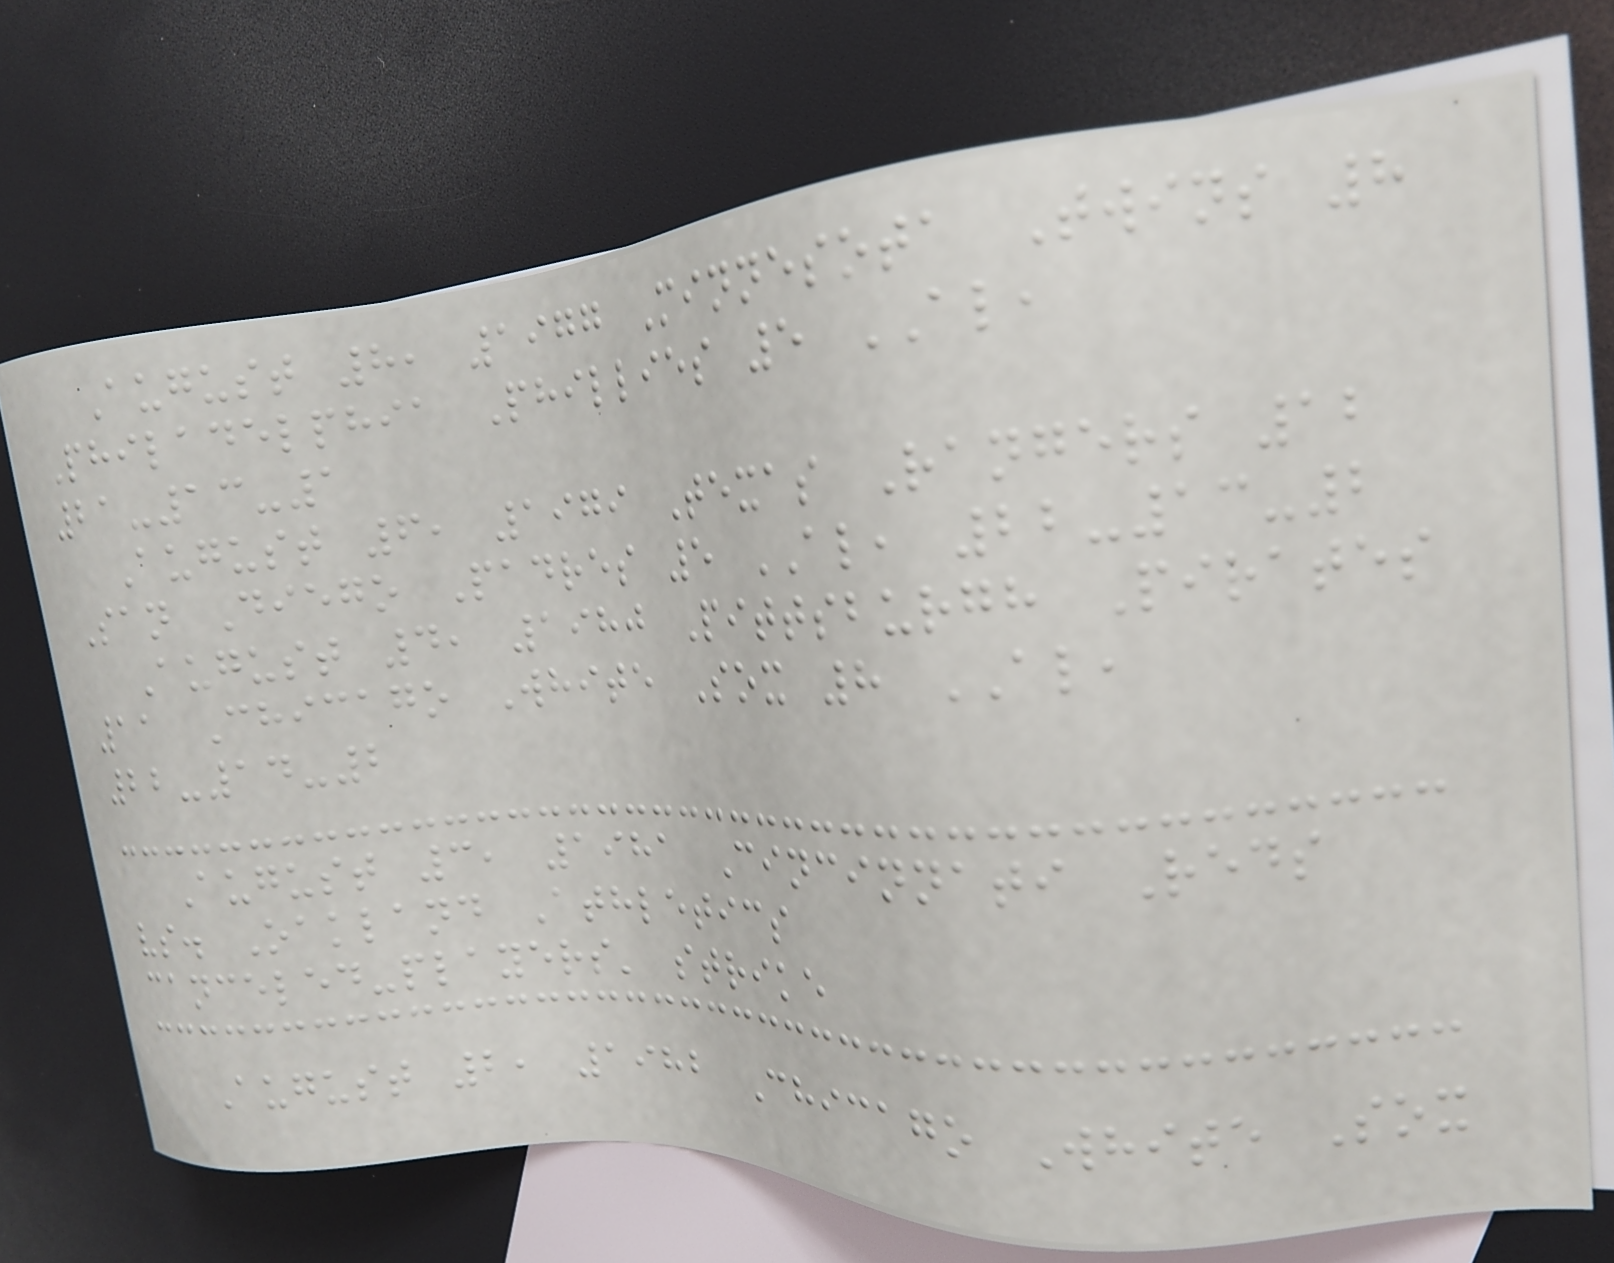August 8, 1977 Minnesota Twins 8
Philadelphia Phillies 5 AL,
21-13-1
August 6, 1979 Texas Rangers 12
San Diego Padres 5 AL, 22-13-2
August 4, 1980 Pittsburgh Pirates
11 Chicago White Sox 8 AL,
22-14-2
August 3, 1981 Cincinnati Reds
vs. Oakland Athletics
canceled-players' strike
August 2, 1982 Chicago White Sox
